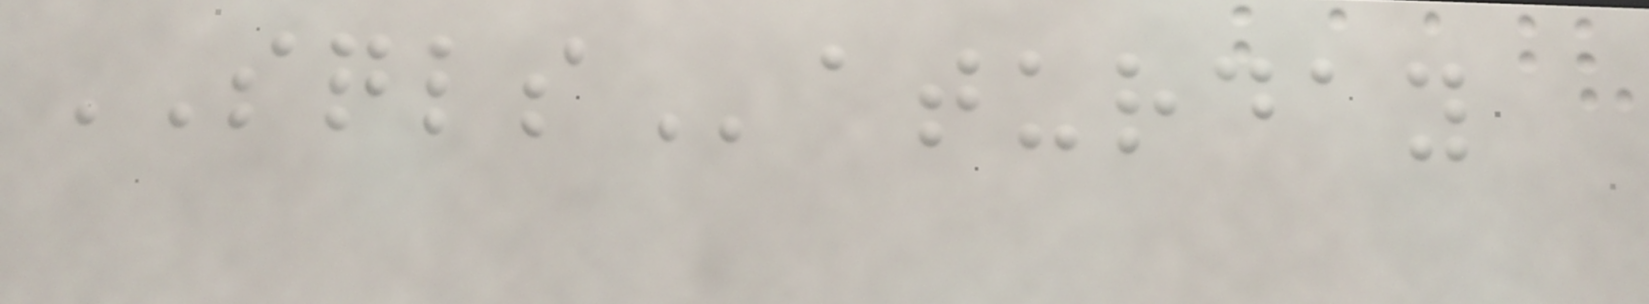SQLSaturday
